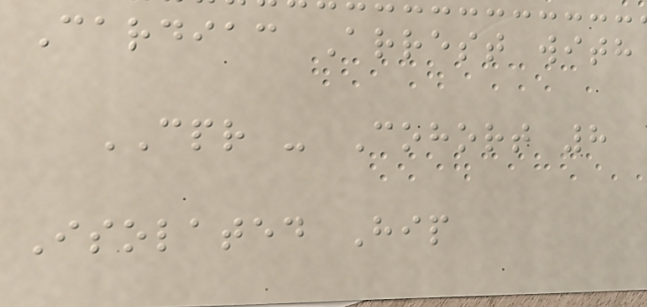Cardiac Arrest with
CPR - Cohort 8
Isolated Hip
